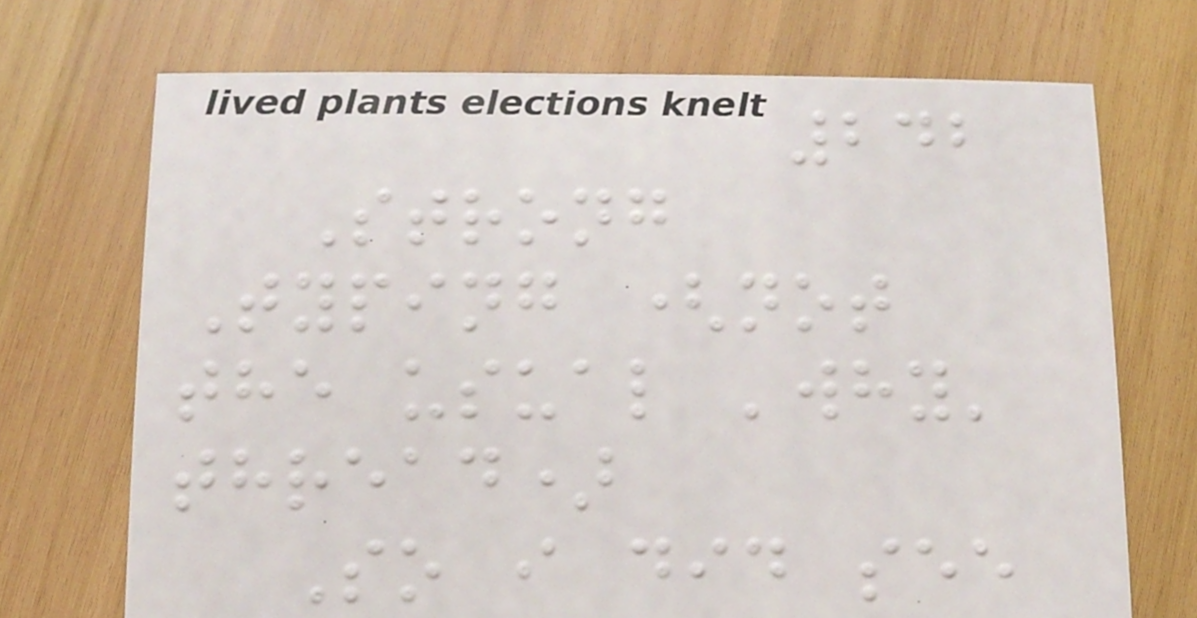242
Strong
Typing (not
the usual 'why'
thread)
So i did see
